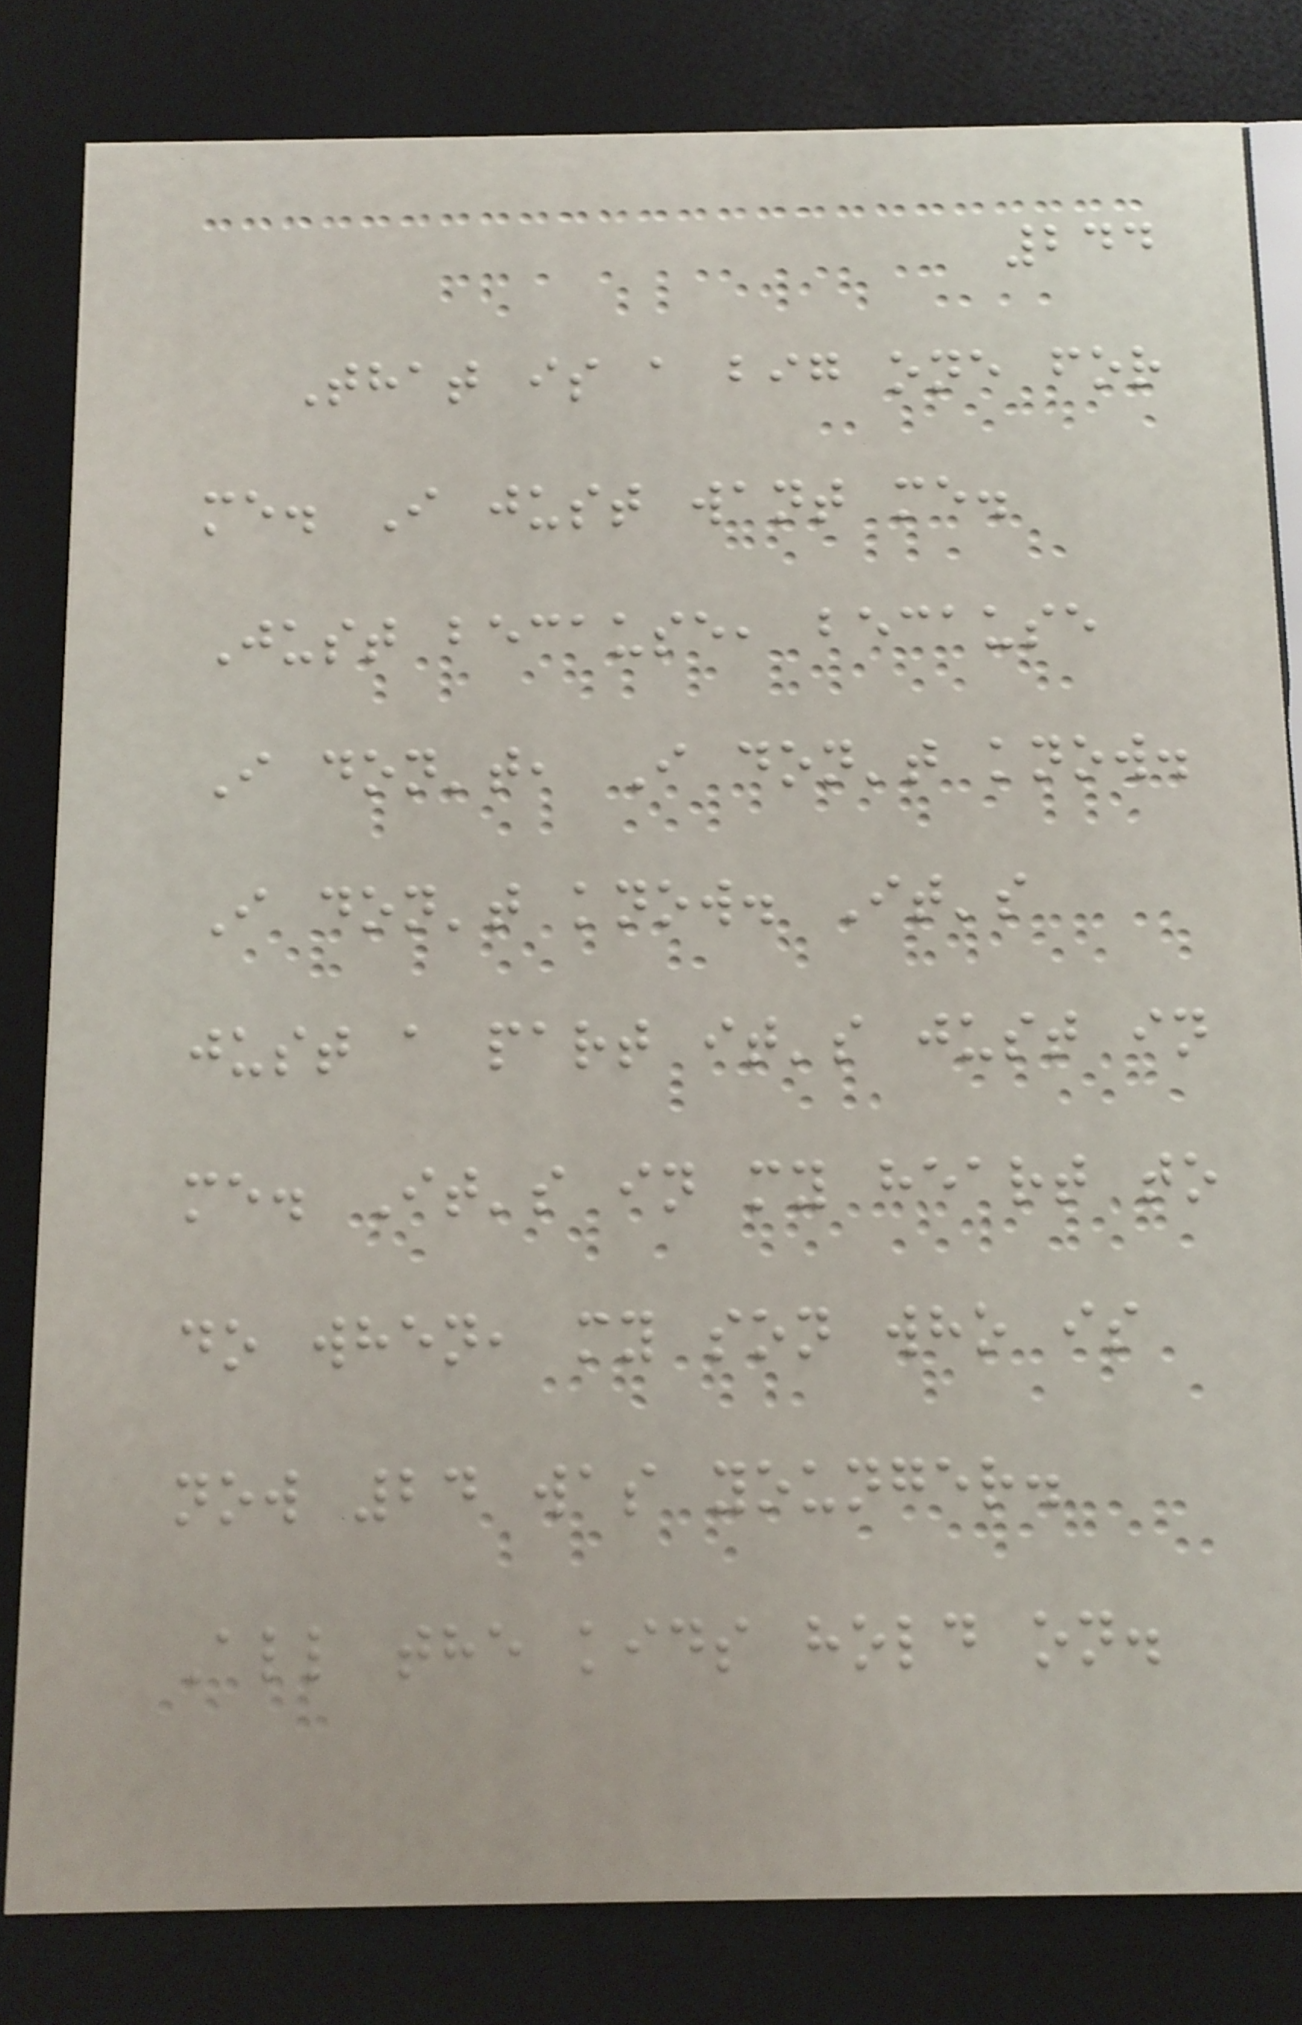244
That is a big one for
me. I just want me.
Just because, because
I don't, I don't know.
I don't know. It's
just a part it's just in
me. It's in my heart to
do when, my son who is
now 24 was younger.
All the kids hold on.
